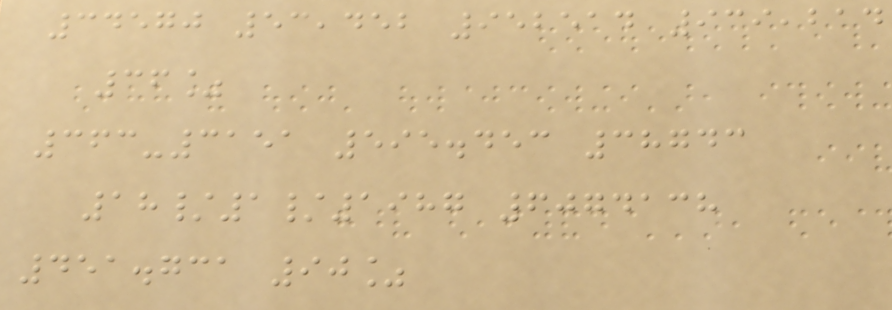34570 53,452 952514 939,214
36%
363-3151 595.453 38743
18/1/1987 6074138
451.731 90%
